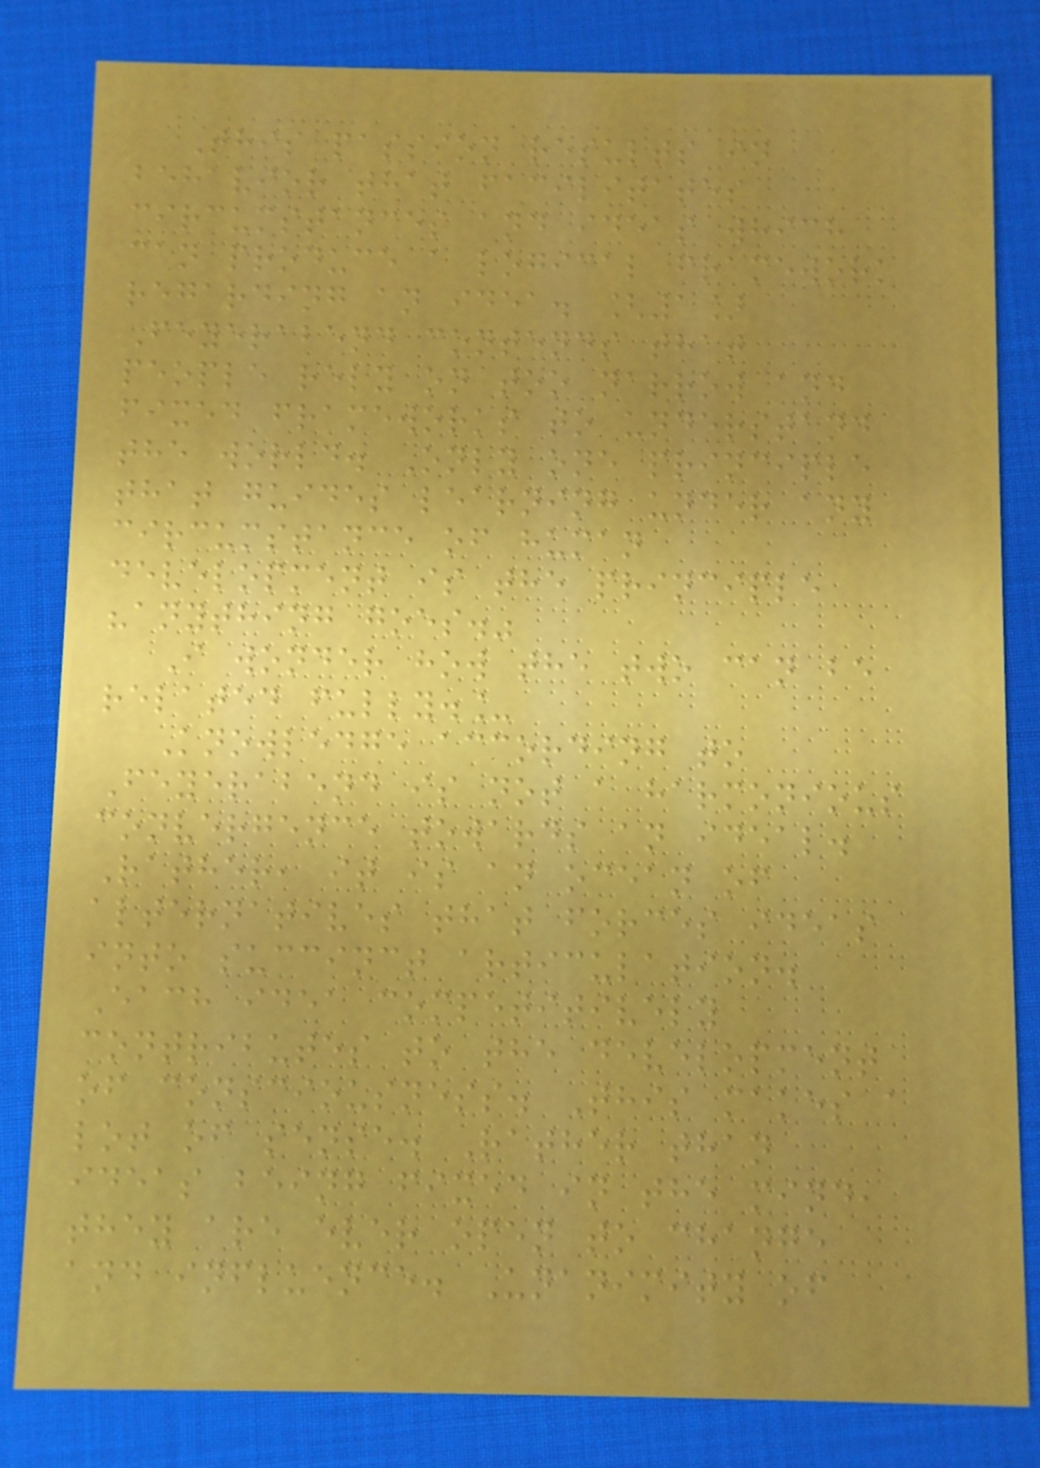This passion results in
behavior that facilitates
circumstances and ideas which
can produce a logical framework
regarding an idea. [1]
Feyerabend contends that
people rely on too narrow and
fixed frameworks to understand
the world. Only one principle
that guides learning under any
circumstance of human
development is the principle
"anything goes."
I wonder how the two can be
related fully._
Knowledge according to
Feyerabend is not a harmonious
convergence towards an ideal.
Rather, it is an ocean of
alternatives that forces ideas
into succinct articulation.
Each idea competitively
contributes to the development
of consciousness. This makes a
lot of sense. Rather than
ideas being fixed in the mind,
they are ever open to change
and influence. Unanimity of
